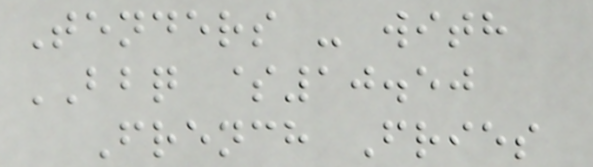Tenders - with
BBQ $10.50
French Fries
